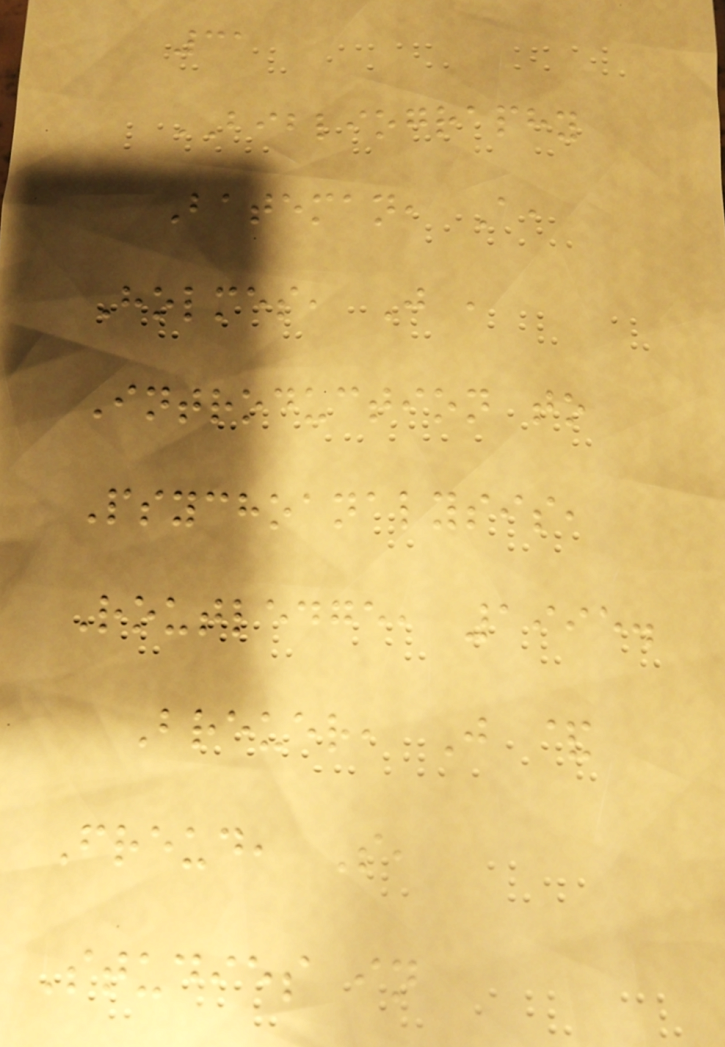31
BIBLIOGRAPHY
Bateman, A,
Holmes, J ,
Introduction to
Psychoanalysis,
Routledge, 1995.
Breuer, J &
Freud, S,
Studies in
